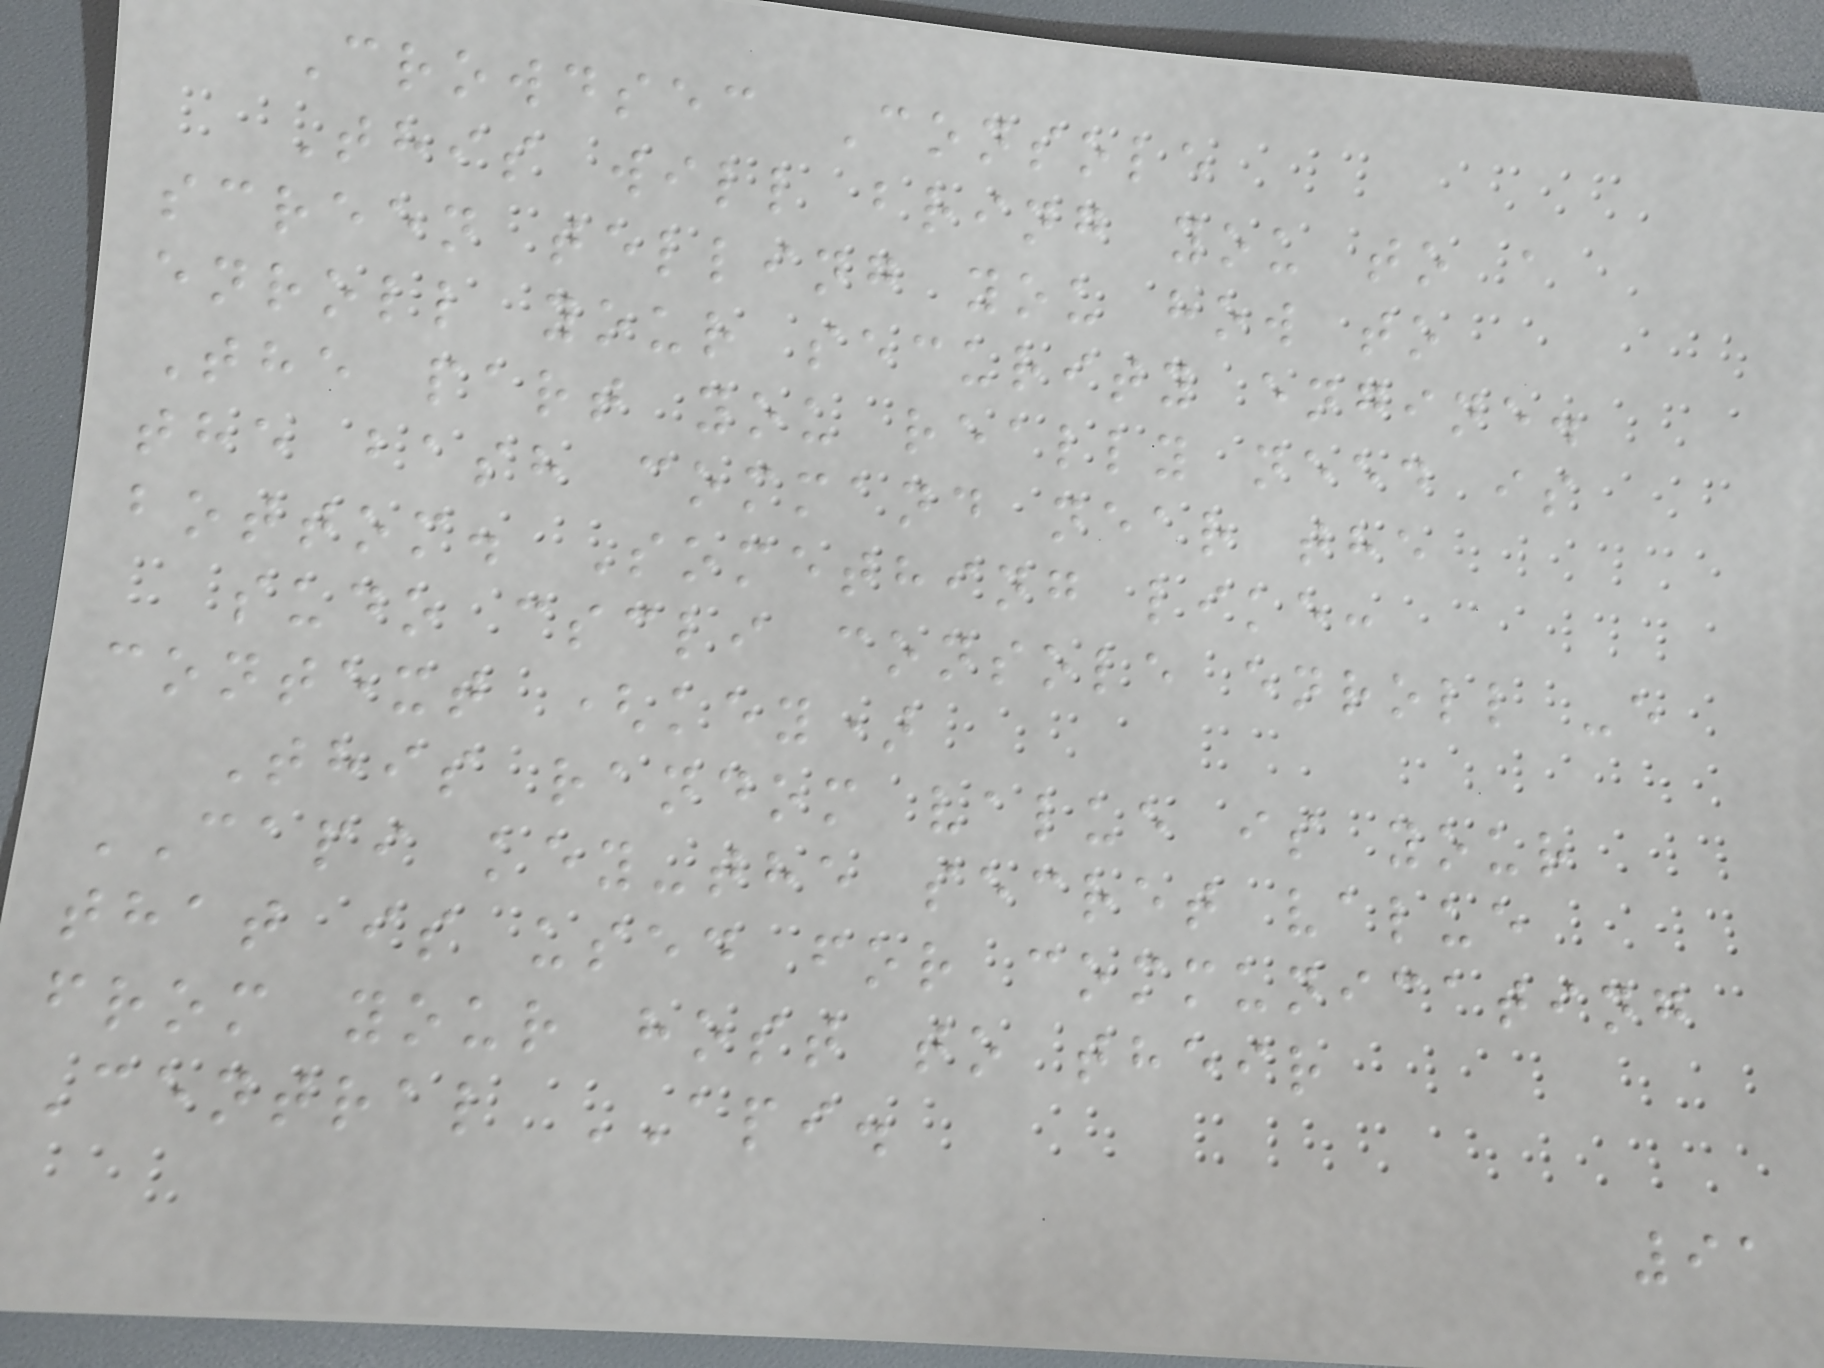Crowdsec Console
This will bring you to a
screen telling you how to
enroll your security engine.
The part you really need is
the bash command near the
bottom. Something like:
sudo cscli console enroll -e
context (key)
This random value is your
CAPI key-the secret value
that is used for communicating
from your host to their
Central API.
91
